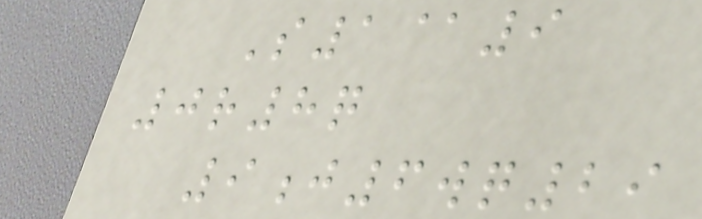S1@9
0r8q
9j6wq29
